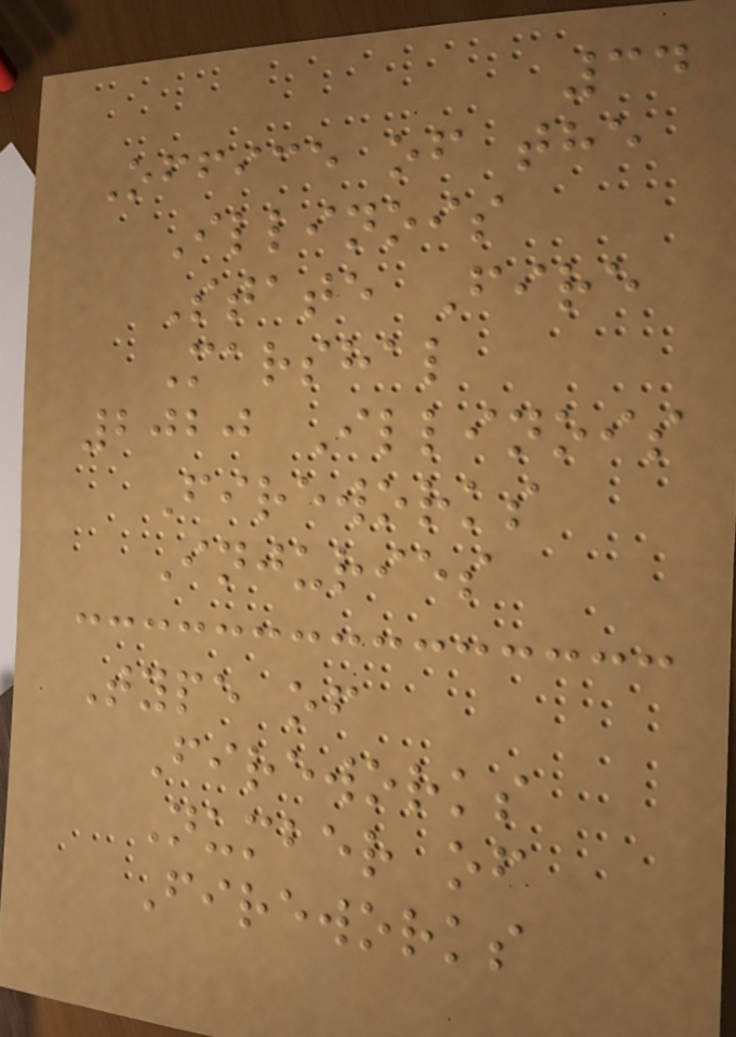34
Office of the
Illinois
State Fire
Marshal
2020 Illinois
Fireworks
Injuries
Type of
Fireworks
Number of
Fireworks
